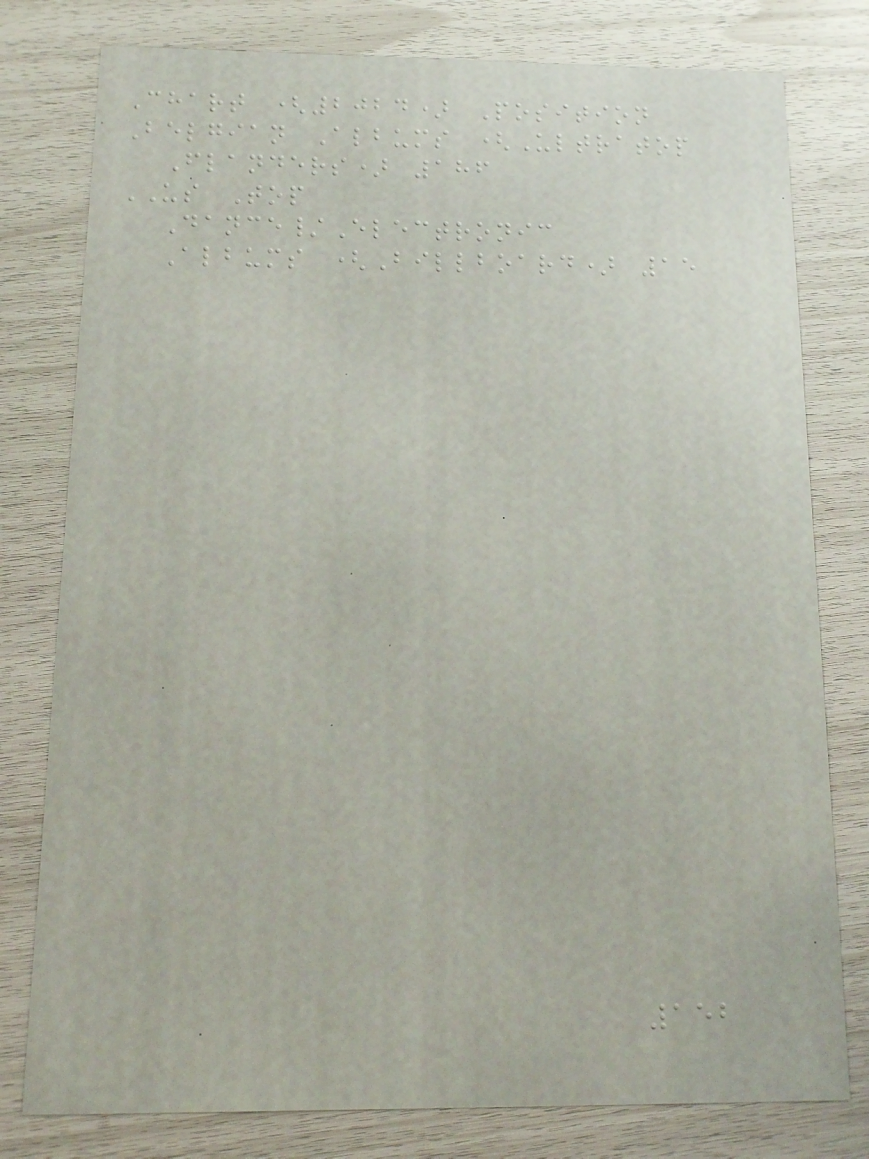Chart (2024) Position
Belgian Albums (Ultratop
Flanders) 186
US Top
Dance/Electronic
Albums (Billboard) 15
152
